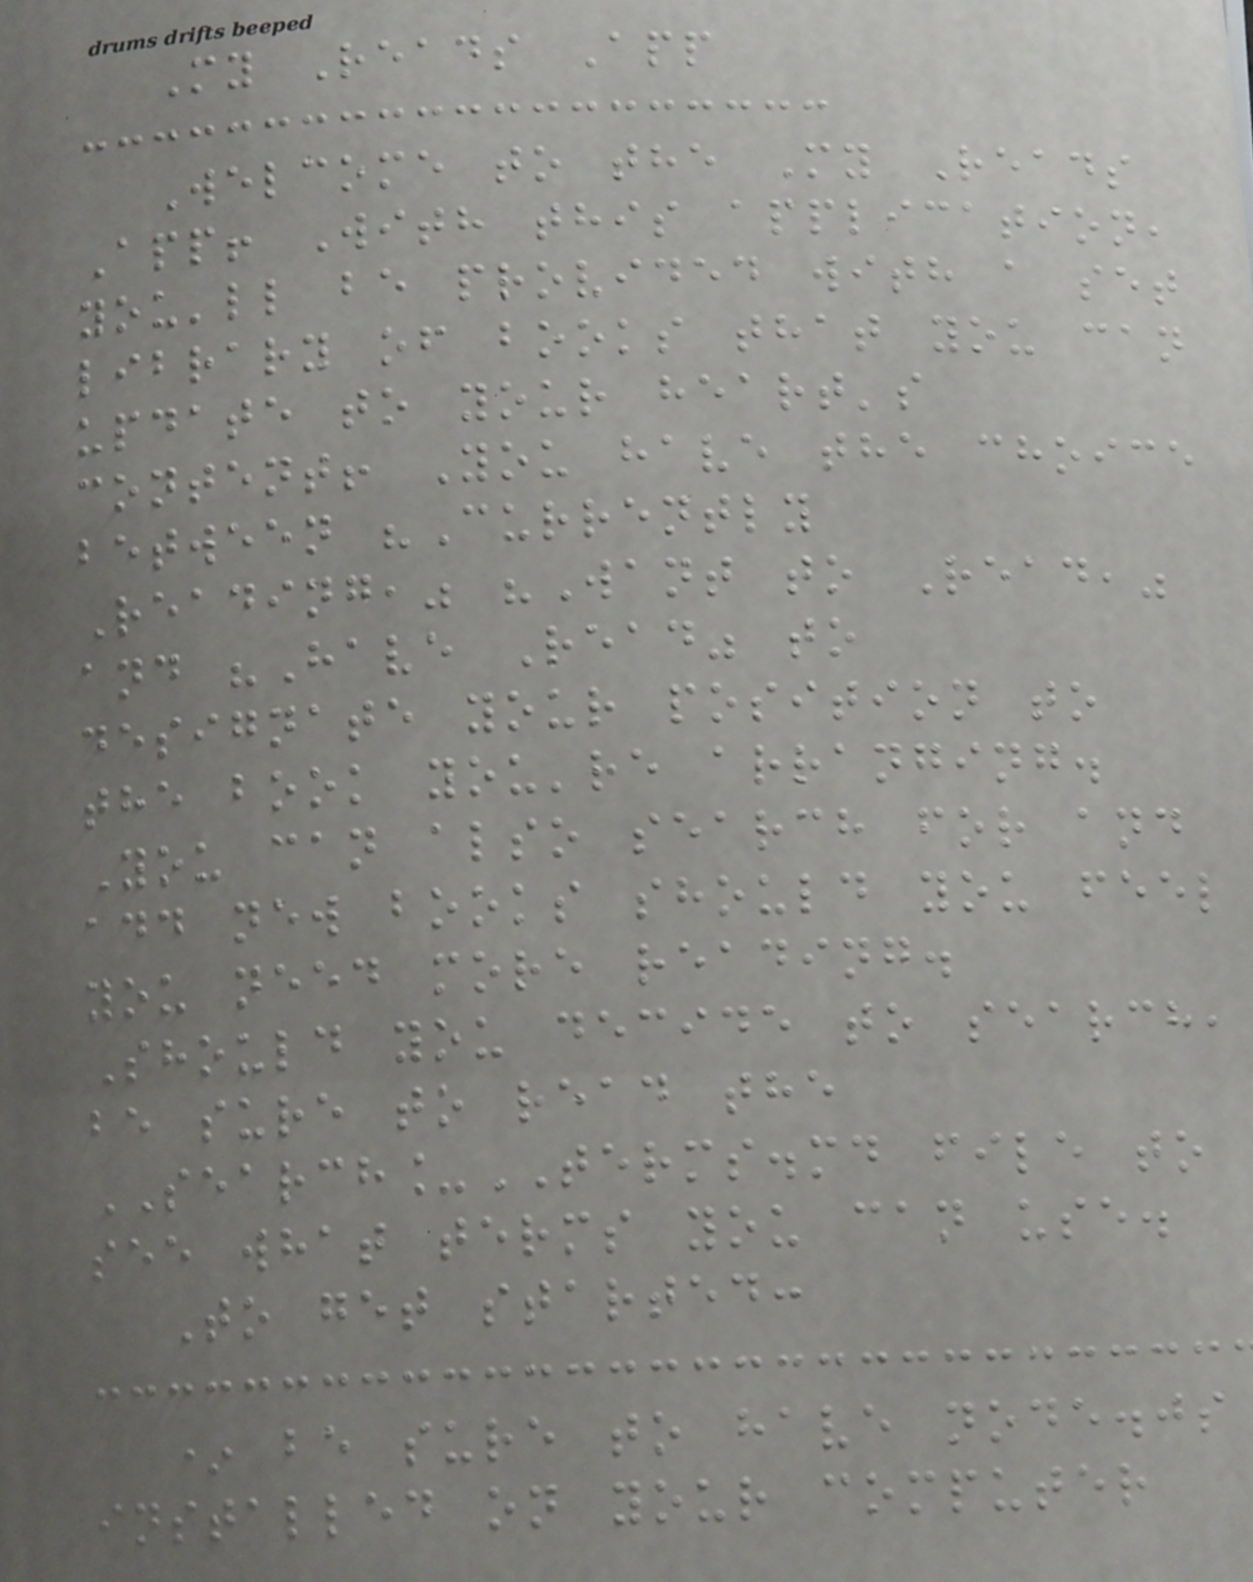My Reads App
Welcome to the My Reads
App! With this application,
you'll be provided with a set
library of books that you can
update to your heart's
content! You have the choice
between "Currently
Reading," "Want to Read,"
and "Have Read" to
designate your position to
the book you're arranging.
You can also search for and
add new books should you feel
you need more reading.
Should you decide to search,
be sure to read the
SEARCH_TERMS.md file to
see what terms you can use.
To get started:
* be sure to have node.js
installed on your computer
